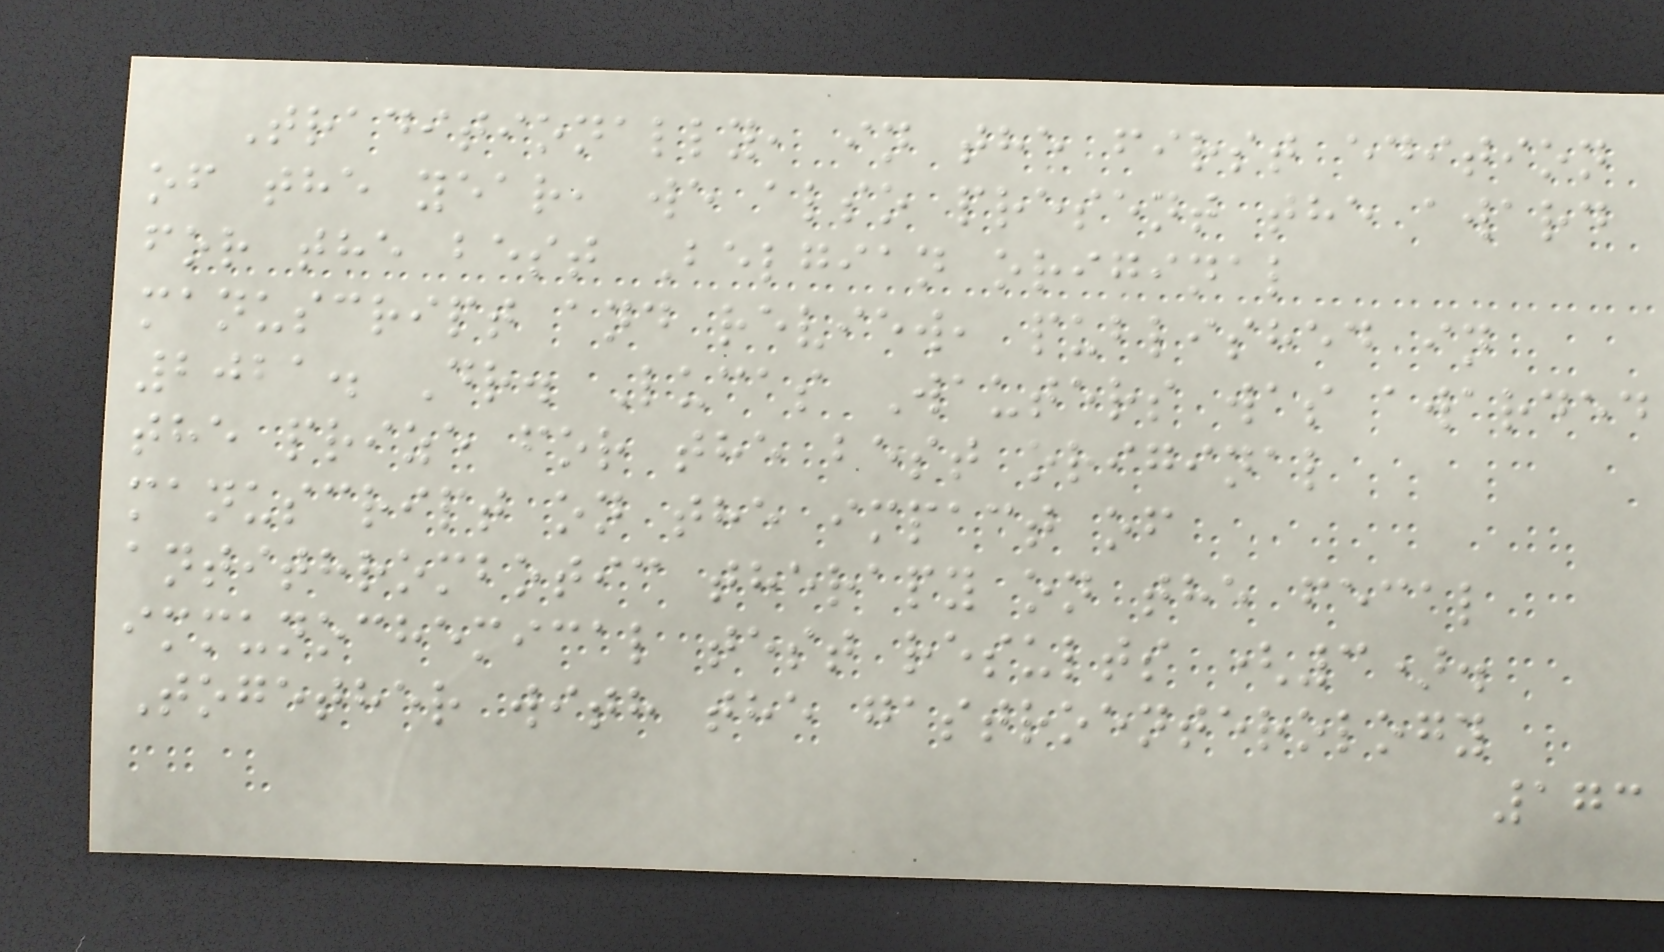Traditionally, in the first edition
of the year, we also present the award
for the best Belgian original
manuscript and review, published in
2021. Dr. Lucas Wauters was awarded
the prize for the best original
manuscript on the impact of
antithrombotic therapy on the fecal
immunochemical test results (3).
Together with the gastroenterology
173
